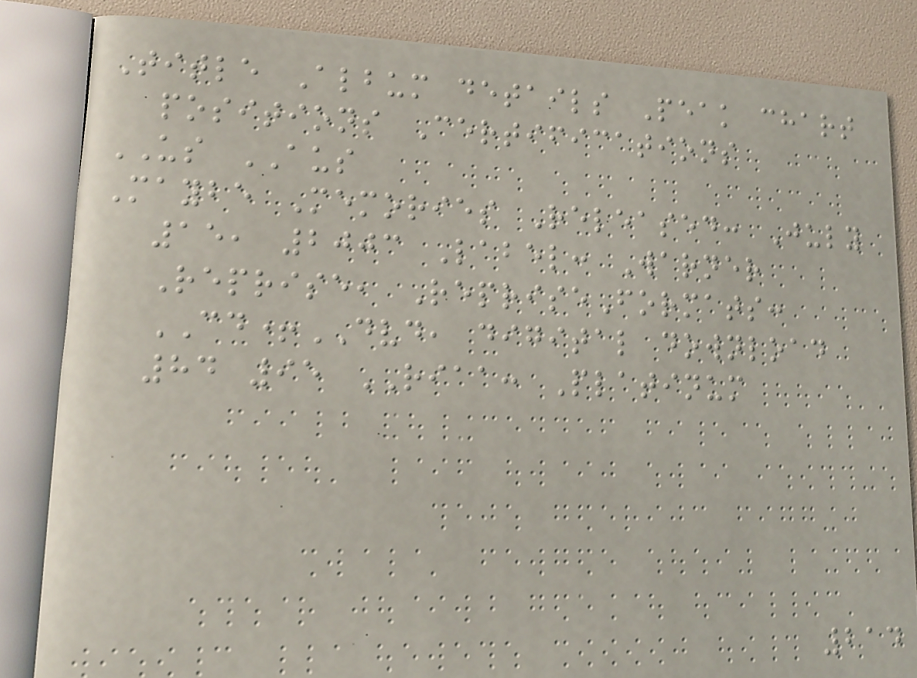Title Album details Peak chart
positions Certifications
US AUS
Maybe Memories Released: July
15, 2003 Label: Warner
Reprise, RepriseFormats:
CD+DVD, digital download
84 95 RIAA: Platinum
214
